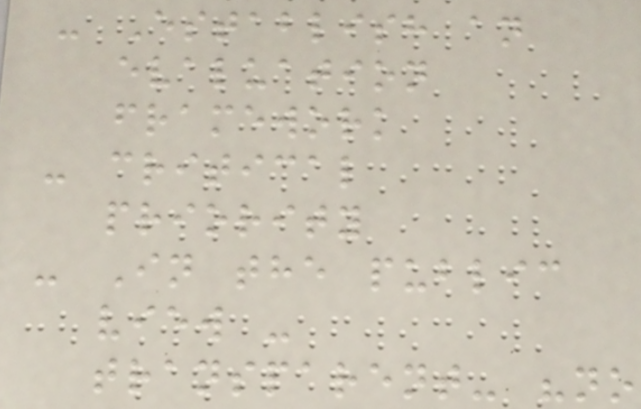- Establish an
evaluation
framework
- critical
priority
- In the public
view -
transparent- "no
